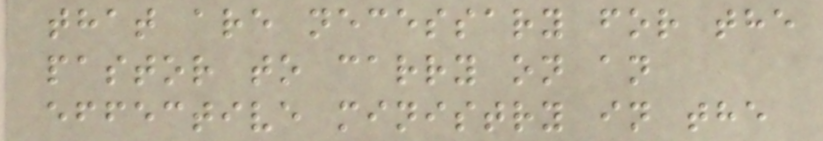that are necessary for the
pastor to carry on an
effective ministry in the
